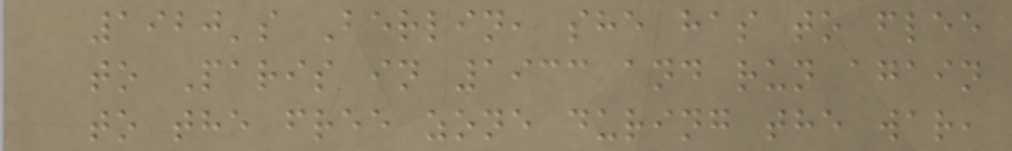1920's Berlin, she has to flee
to Paris in 1933 and run again
to the free zone during the war,
